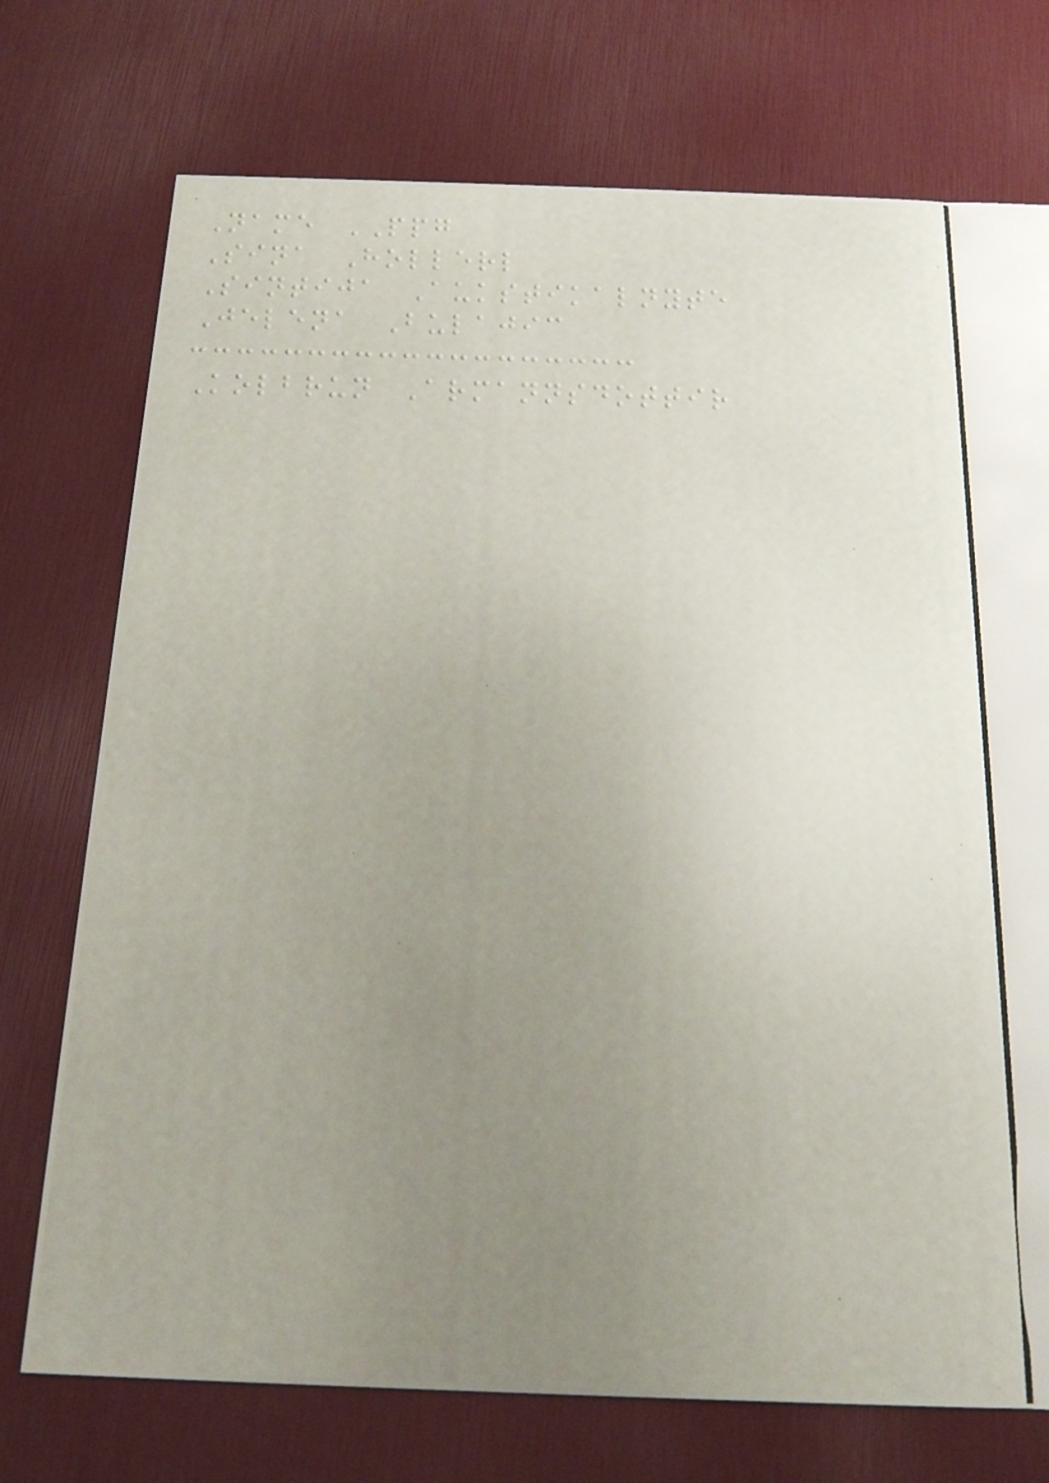Name PPG
Sina Hollerl
Sintija Aukstikalnyte
Jelena Bulajic
Kolbrun Armannsdottir
